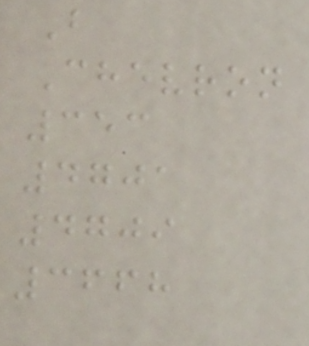B
Chevron
353
4701
4709
3668
